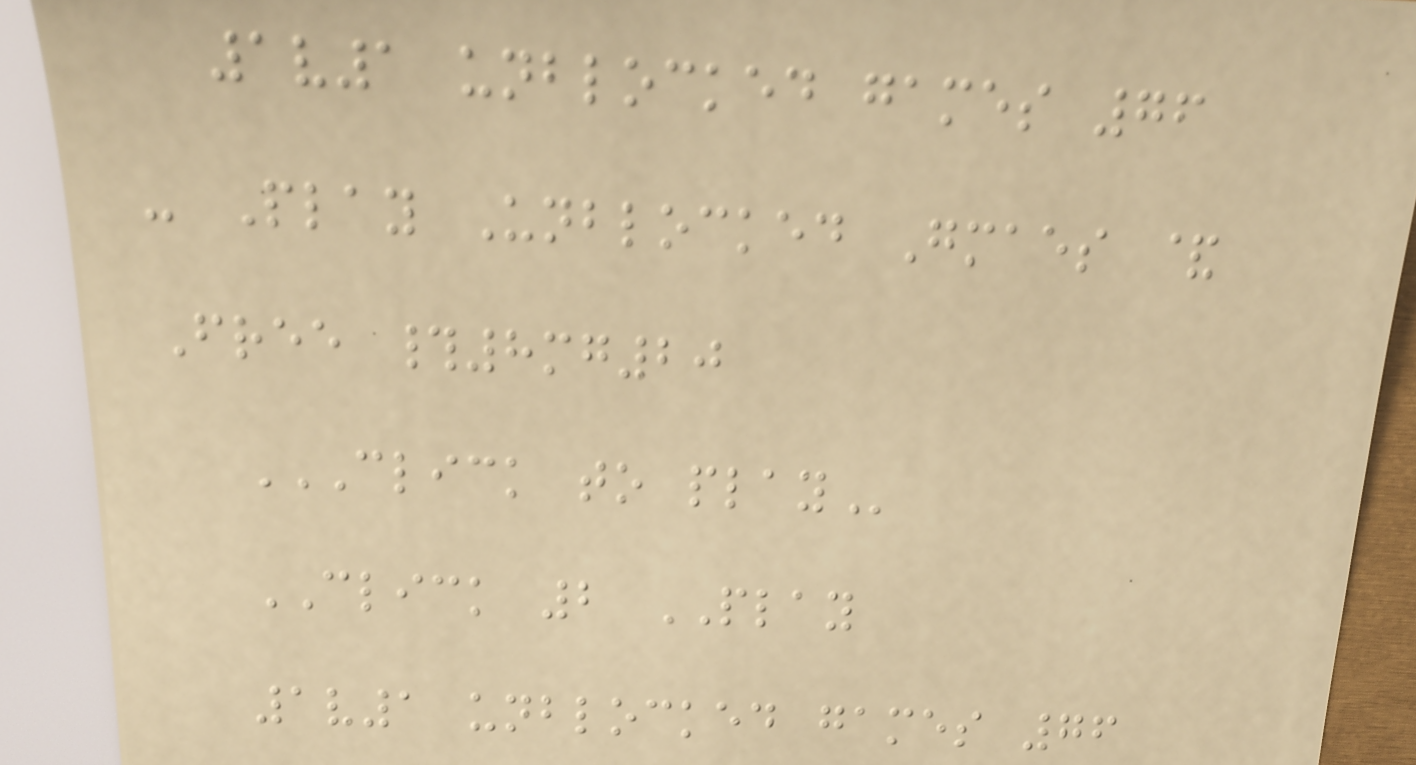1v1 unblocked games 76
- Play Unblocked Gmaes &
Free #8mg20
CLICK TO PLAY
CLICK 2 PLAY
1v1 unblocked games 76
